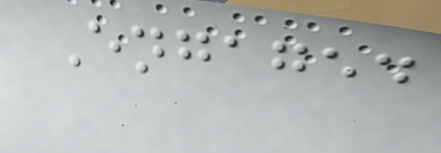Engaged
